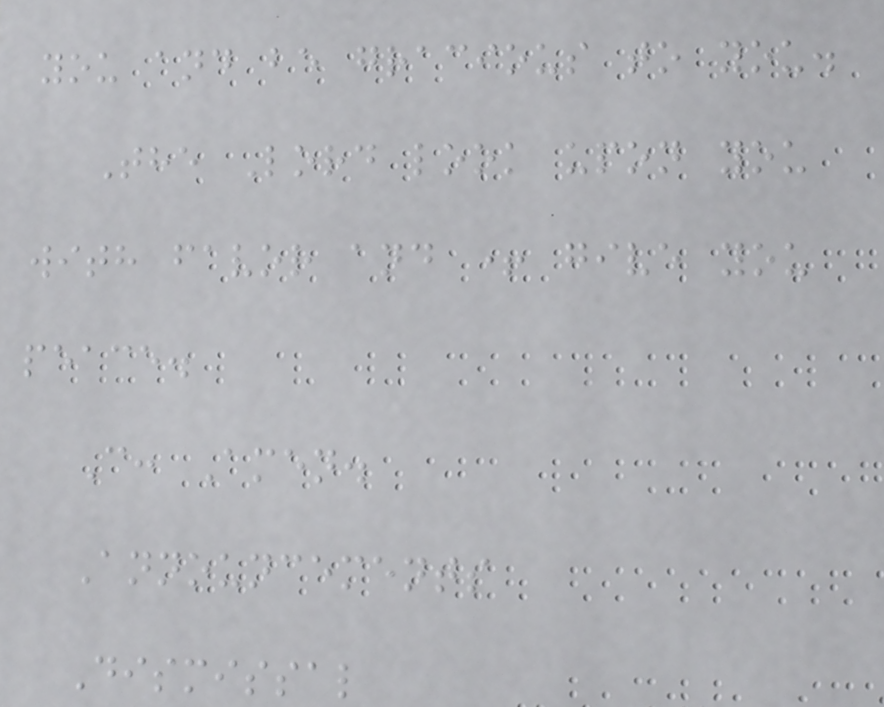you and be gracious to you.
The Lord look upon you
with favor and + give you
peace.
C: Amen.
Announcements
Dismissal
